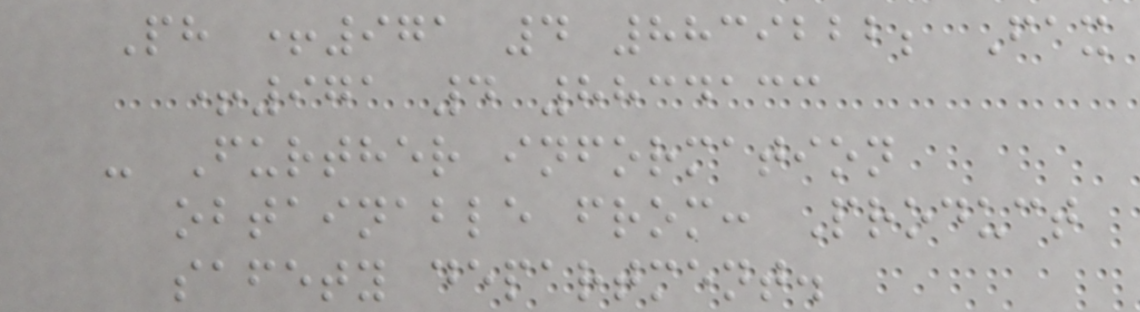Ph +971 4 8839222; Fax
+971 4 8834133
- Further information
obtainable from: Product
safety department.
